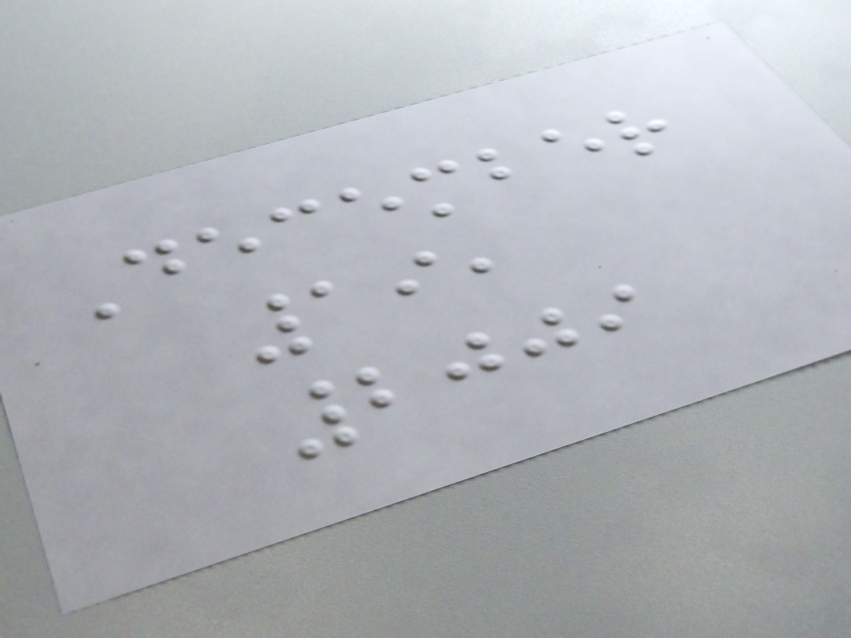December
19,
2009
